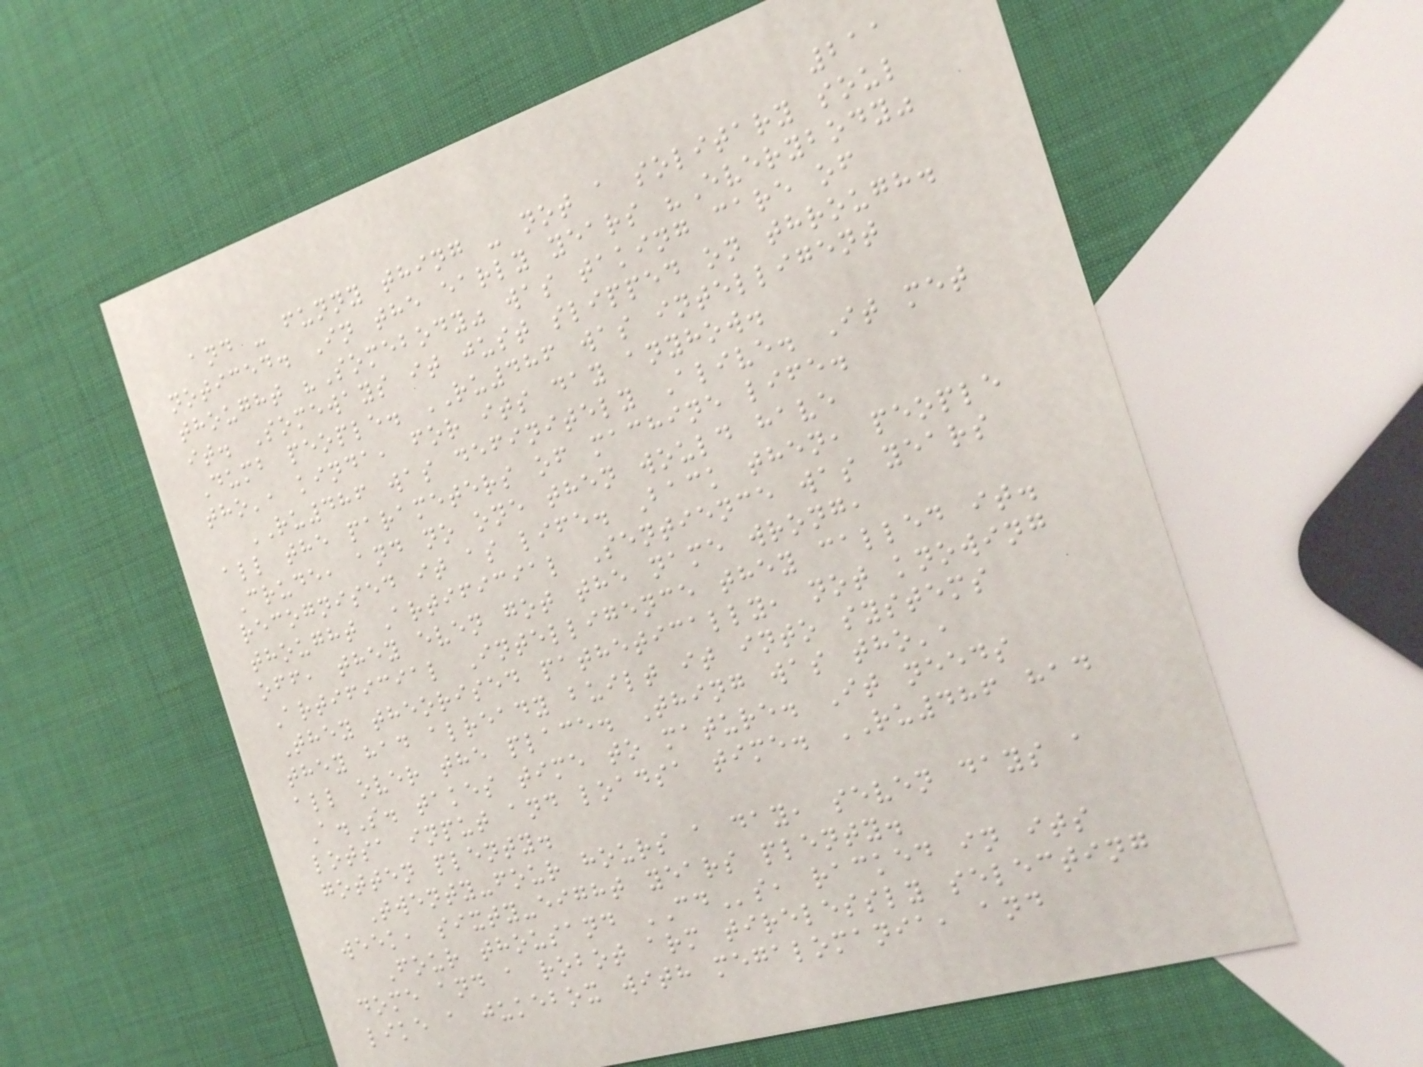211
and - funny thing - not a solitary soul
noticed. In the early years "Everybody"
thought "Somebody" was taking care of
it. Someways it just slipped on through.
Dumb people. RU486 was intelligent
tho', kinda, for its day anyhow.
RU486 was definitely Alive. It met
all the parameters of machine life.
Crude, and no one then would have
recognised it as life. Back then, people
thought Artificial Sentience was years
off, they even got the name wrong,
Artificial Intelligence they called it.
They theorised pathetically, not knowing
they had already built it into systems
all over the place. Thing was tho',
A.S. takes time to mature. It needs
lotsa input and loadsa time. RU486 had
gotten plenty.
Twenty-four hours a day, seven days a
week, sixty-eight years plenty.
Four thousand CDs, racked in its
dome and a robot arm tirelessly selecting
like a jukebox with megalomania, and
